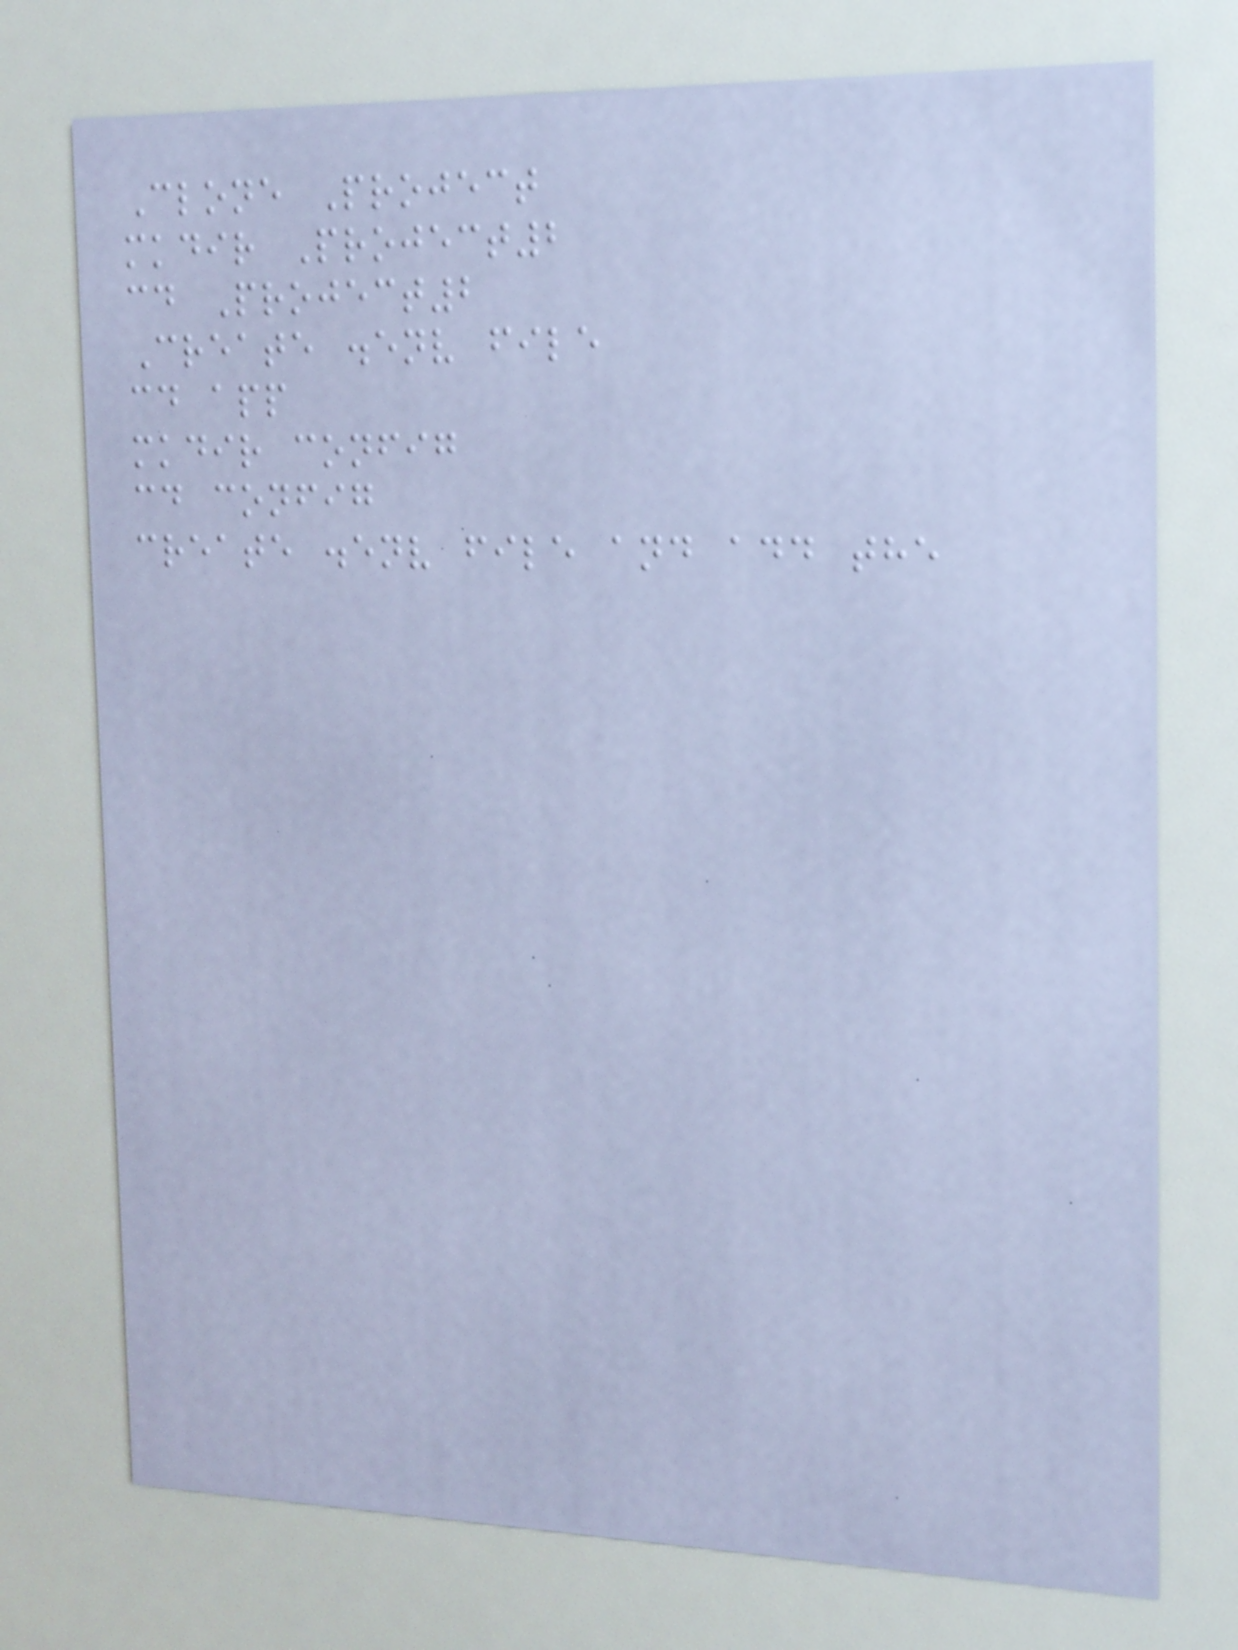Clone Project
mkdir Project2
cd Project2
Create .env file
cd app
mkdir config
cd config
create .env file and add the
